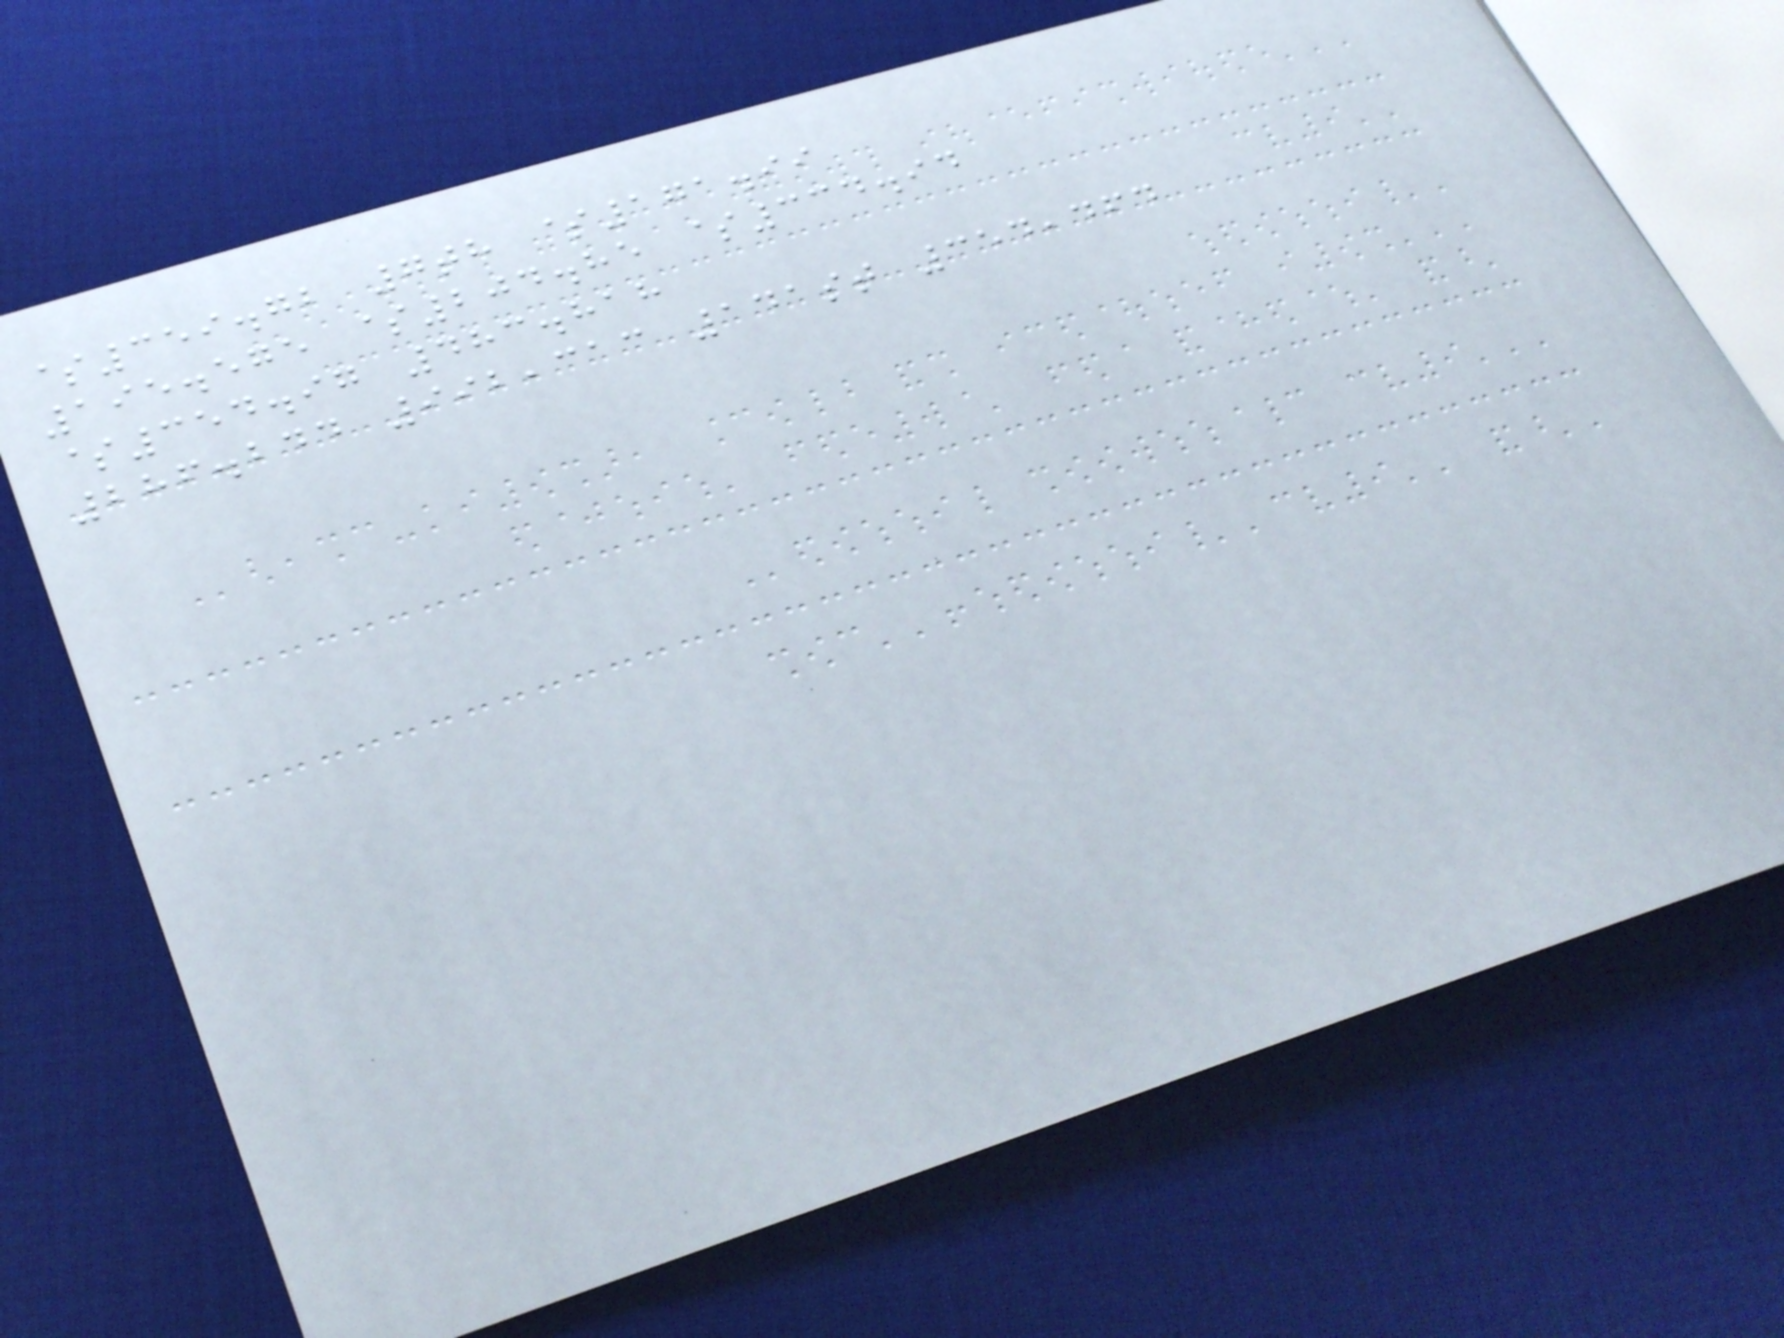$359.72 7th $171.99
195.575 $204.85 $334.94
$354.97 483.818
286.244 992,313 141st 354,464
